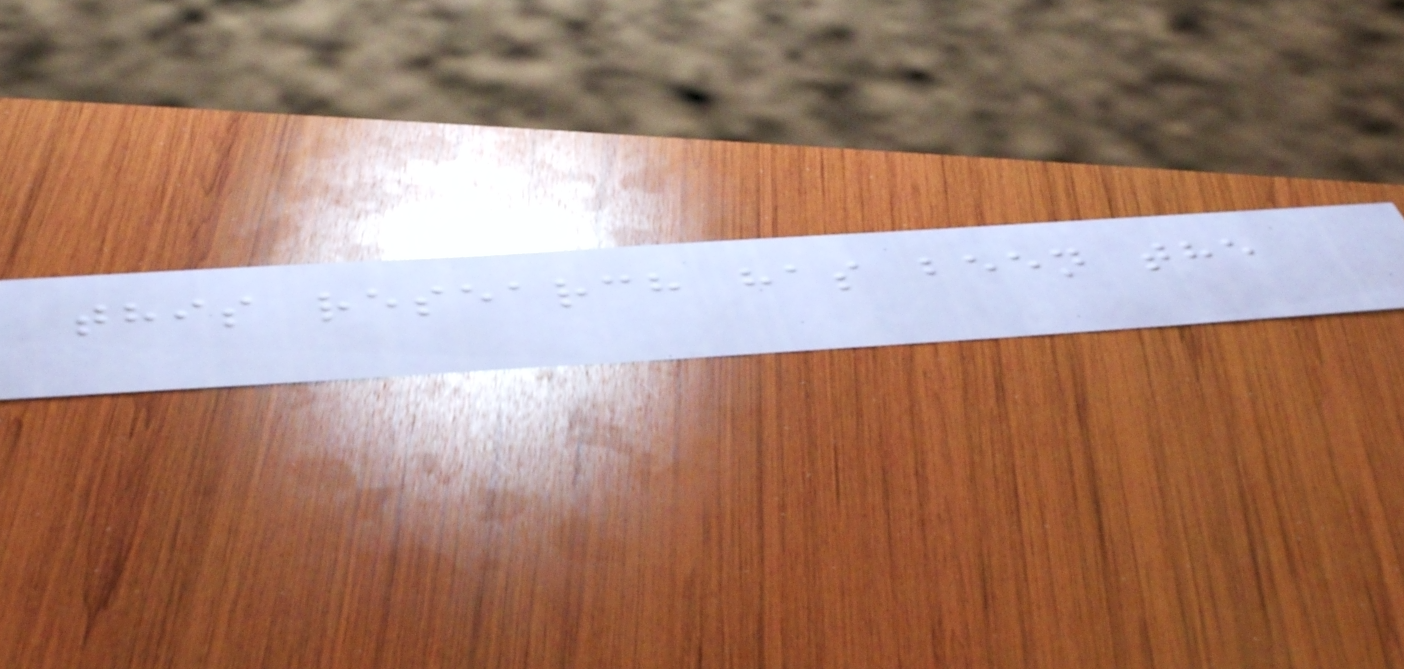this research has been the
